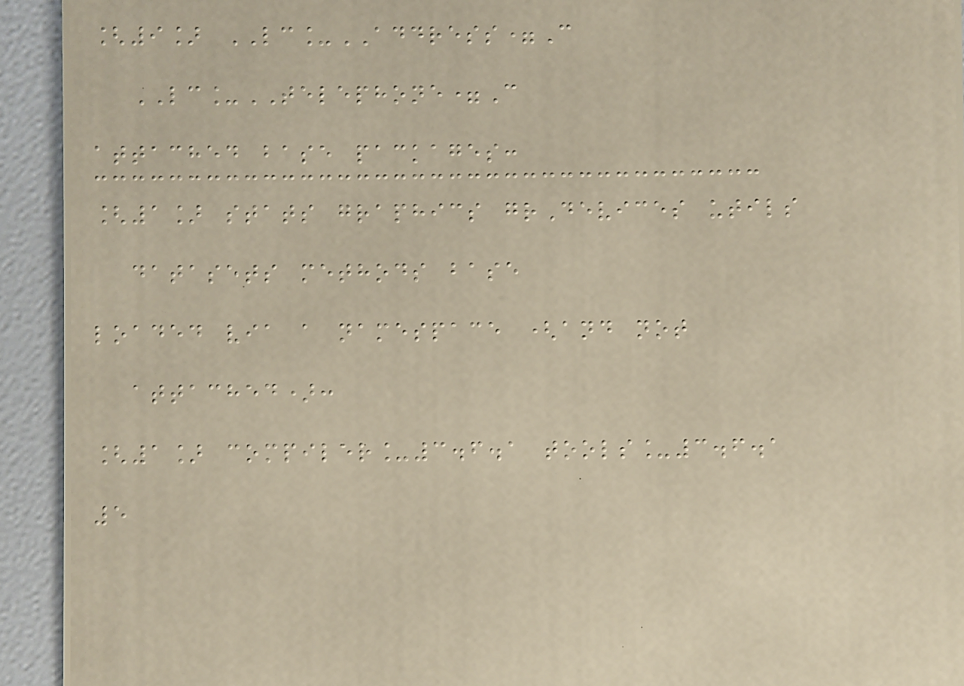[9] LC_ADDRESS=C
LC_TELEPHONE=C
attached base packages:
[1] stats graphics grDevices utils
datasets methods base
loaded via a namespace (and not
attached):
[1] compiler_3.6.1 tools_3.6.1
5
